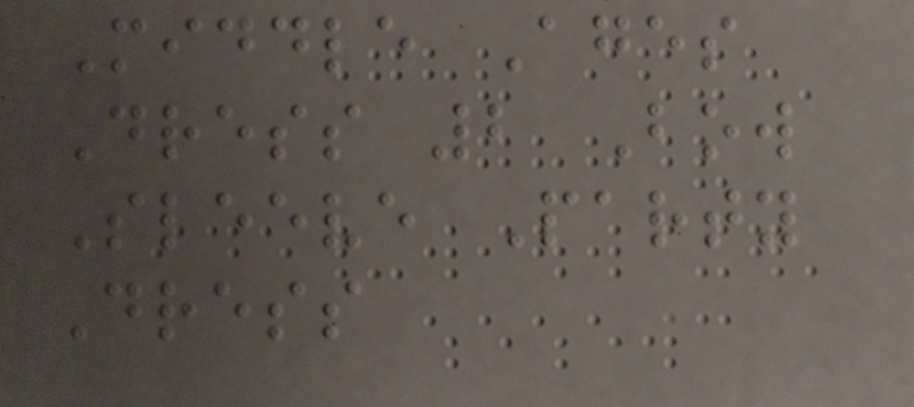Middle Ages
Dress 2 Bow
Sleeve Party
Dress
